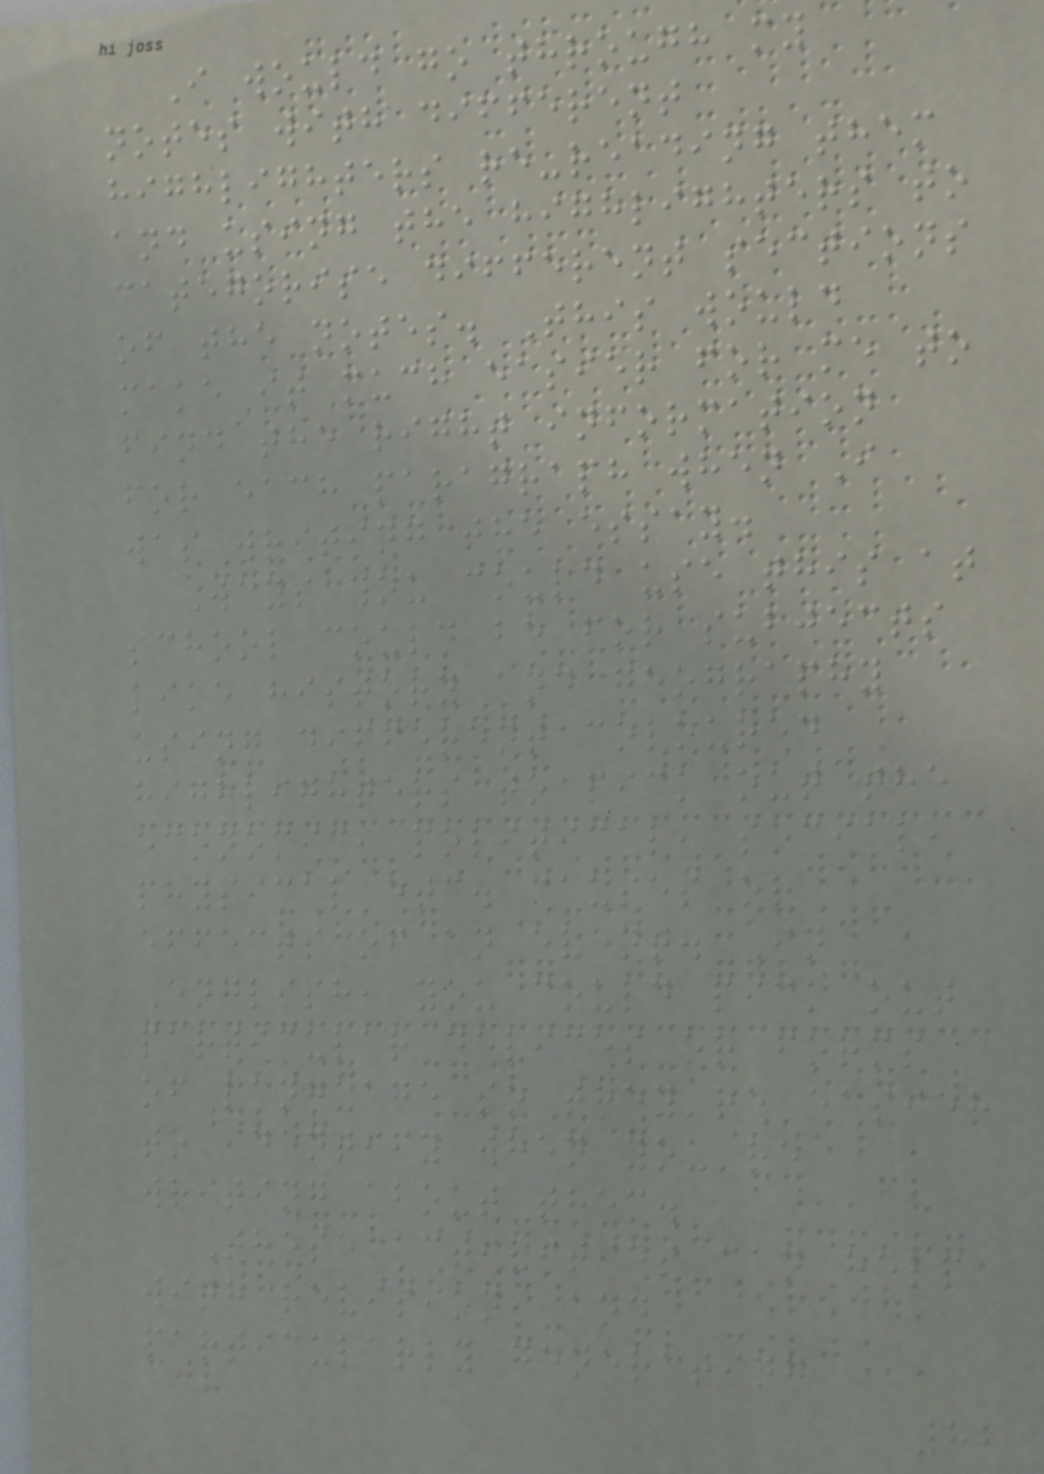I would go through my
notes with different
highlighters re-reading them
and using the highlighters to
categorise different sections
of the notes. This would
make it much easier for me to
find the right information
for each paragraph when I
was writing the essay.
Ways you could use this at
school could be for subjects
like history and geography
using different coloured
highlighters to pick out the
economic, political, social,
physical etc. causes or
effects of an event. In
English, you could pick out
particular devices or forms
of language so they're easier
to identify when you're
writing about them.
These activities can help
with revision, and
particularly generating
82
